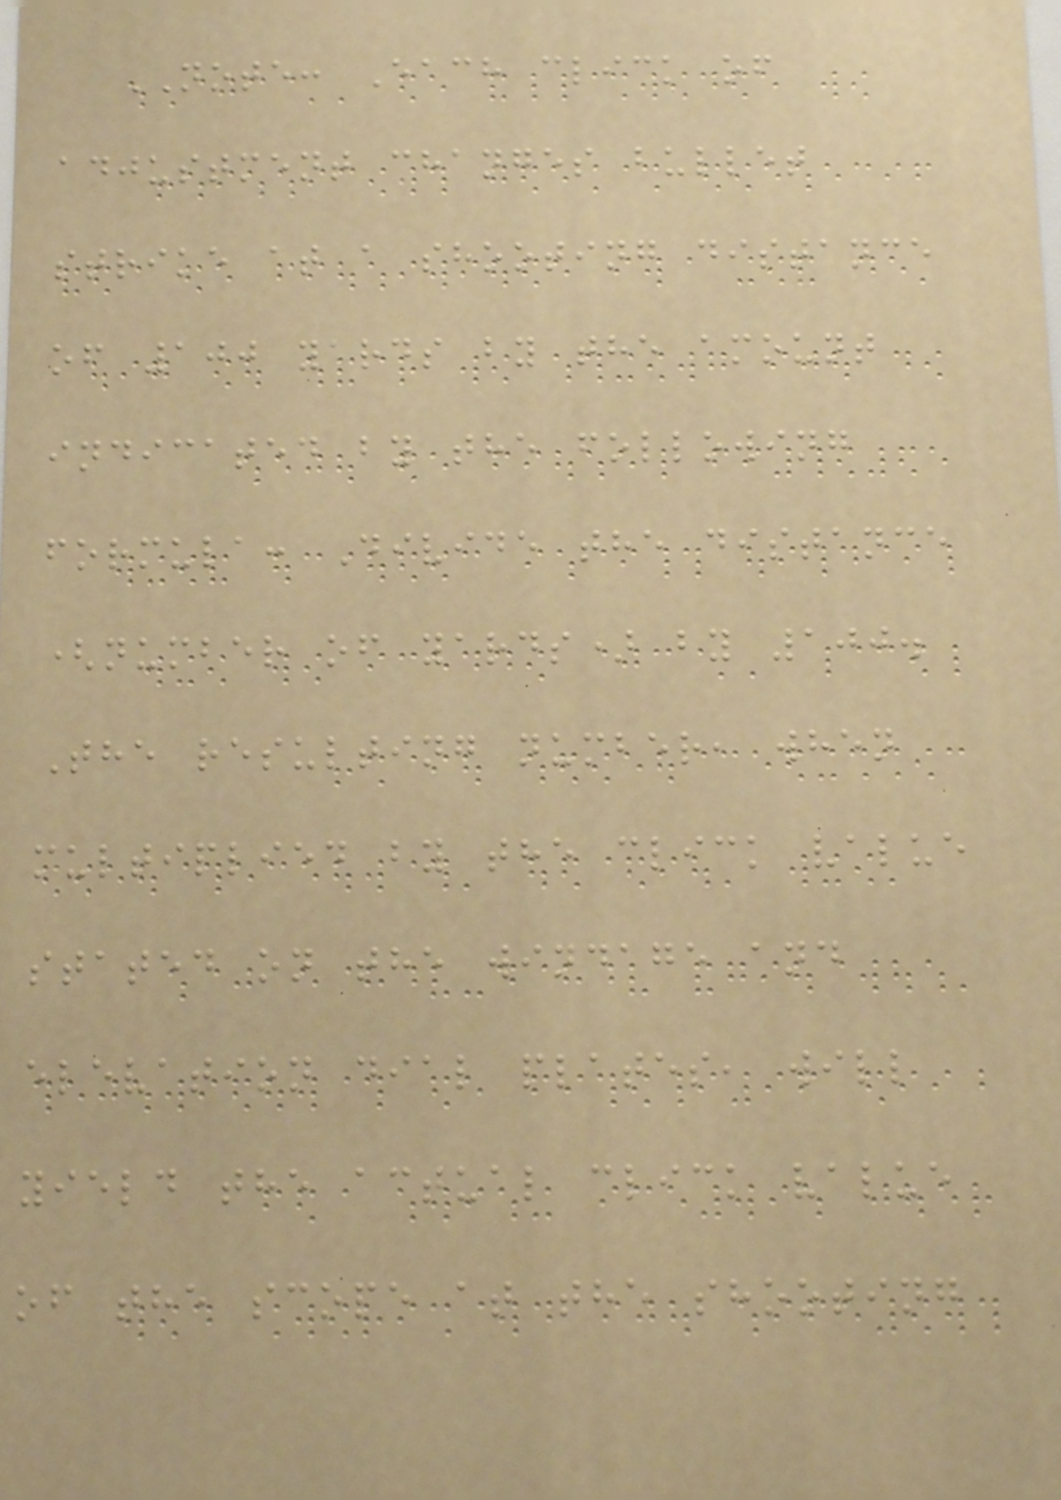NOTE: Each click of
adjustment changes bullet
strike at a shooting distance
of 100 yards by the amount
indicated by the following
formula: Divide the distance
(number of yards) by 100.
The resulting number, when
multiplied by the click value
stated on the windage and
elevation dial plates, will
yield the actual click value
of the scope at the shooting
